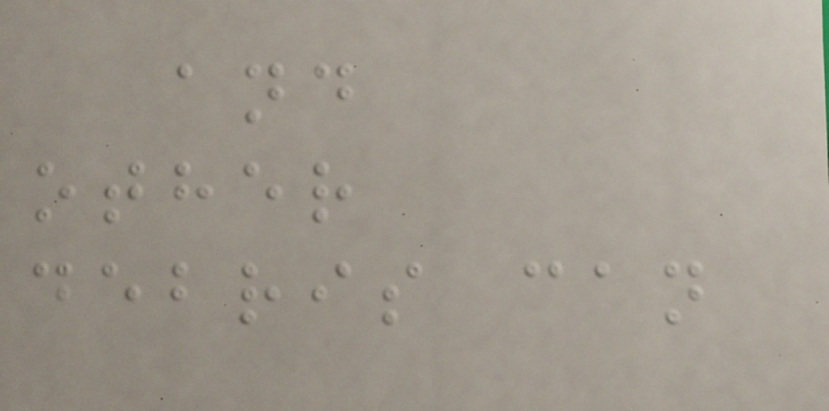and
other
debris can
